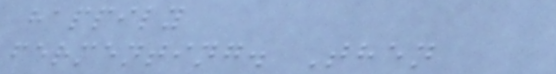happily
fermenting. Then
